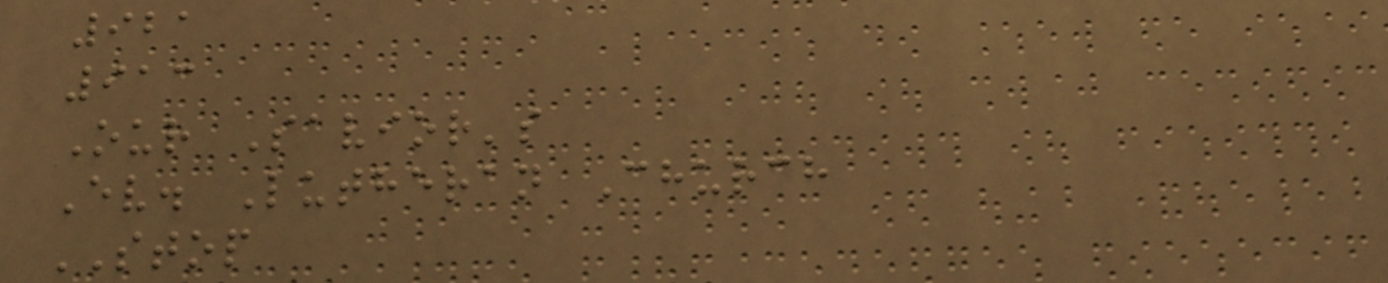921
913
Our Savior's
Ev. Lutheran Church
STOP
